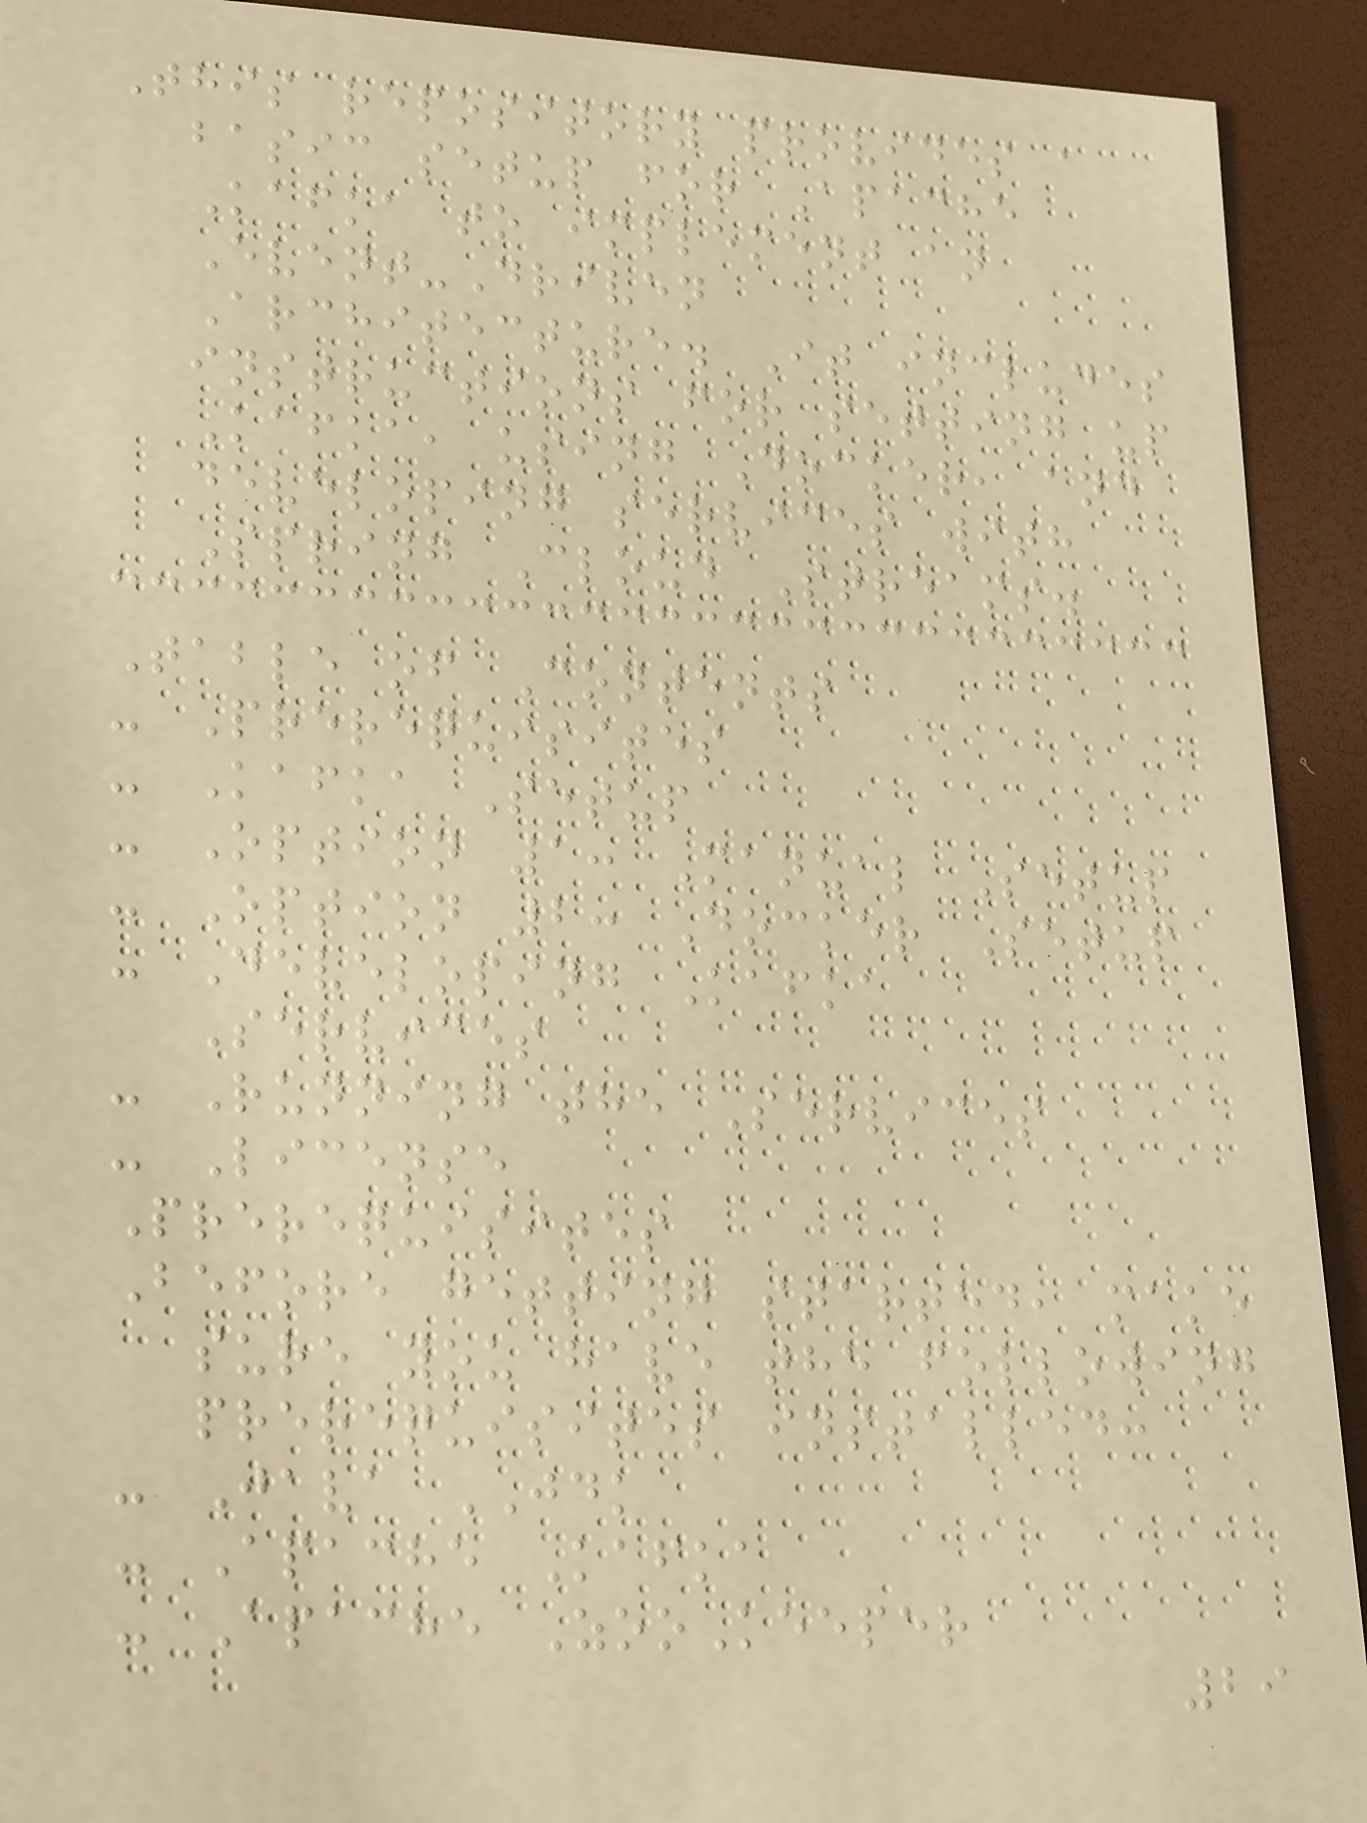This repository provides a
basic setup for Apache
Kafka to implement an
Event-Driven
Architecture. It includes
instructions for setting up
Kafka, using Docker, and
developing services with
Spring Cloud Streams.
Table of Contents
- Prerequisites
- Kafka Setup
- Option 1: Manual Setup
- Option 2: Docker Setup
- Developing Kafka
Services
- Running the Services
- License
Prerequisites
Before getting started, make
sure you have the following
prerequisites installed:
- Java JDK
- Apache Kafka
- Apache ZooKeeper
29
